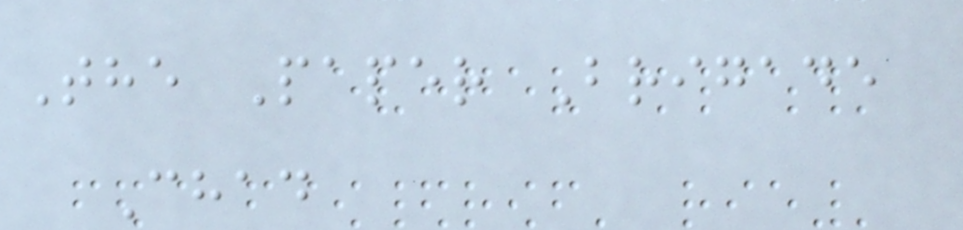The Paper Brigade
Chad
